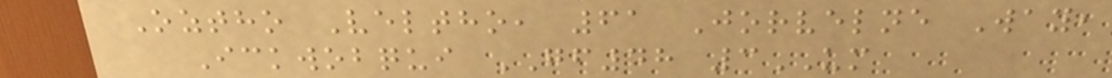Oztho Veltho, 61 Jorvelne Way,
Ickwobqui GF48 3UM
